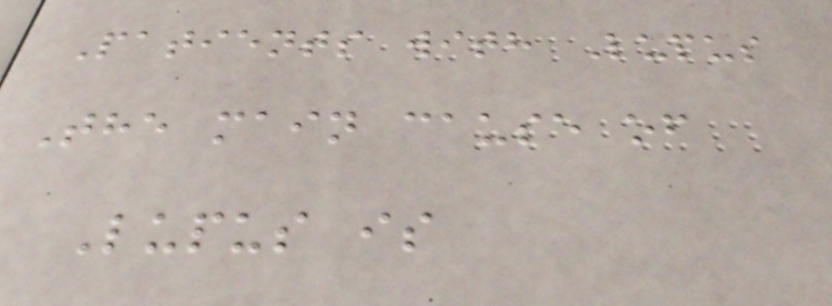Patients with Lupus
The main cause of
Lupus is
